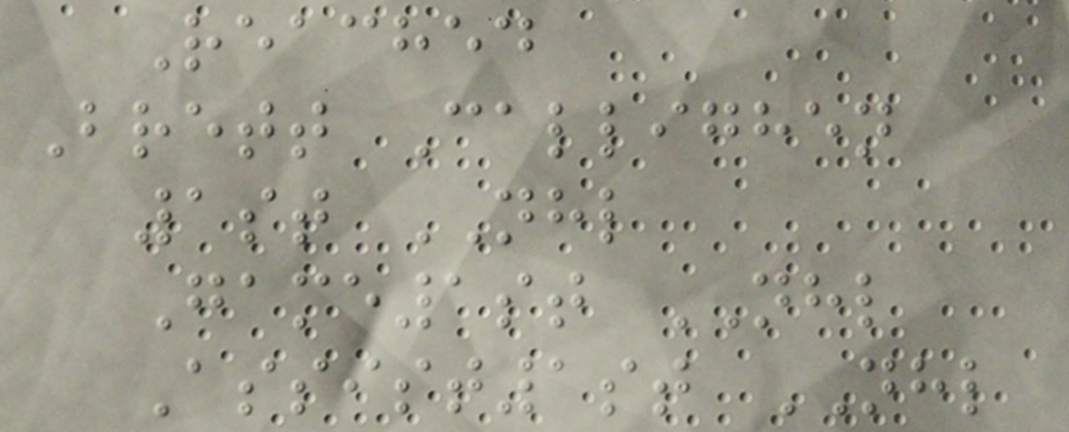Reached
Brett Callighen
1st NHL
Game1st NHL
Assist1st NHL
